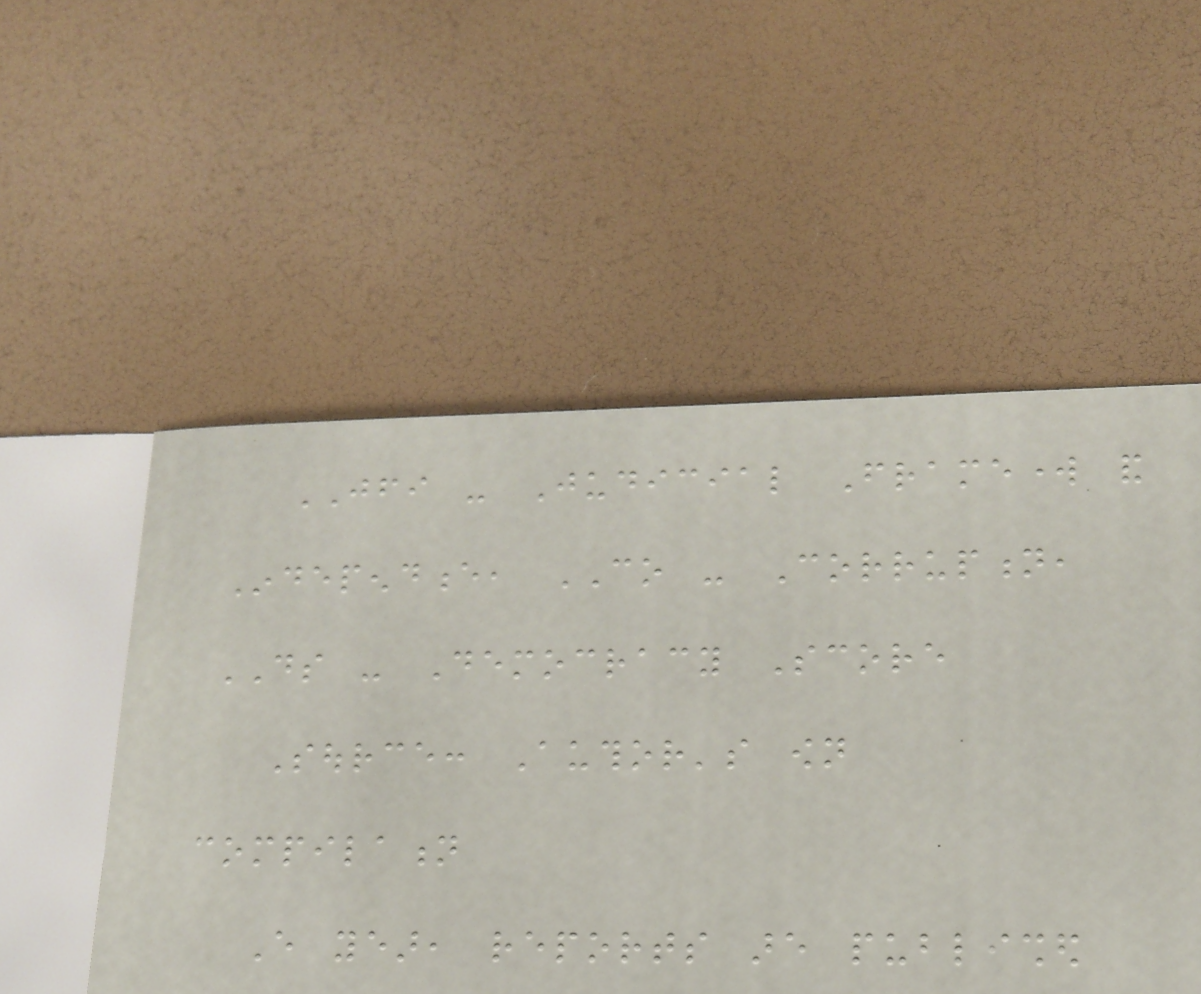JFI - Judicial Framework and
Independence, CO - Corruption,
DS - Democracy Score
Source: Author's own
compilation
Every year, reports are published
